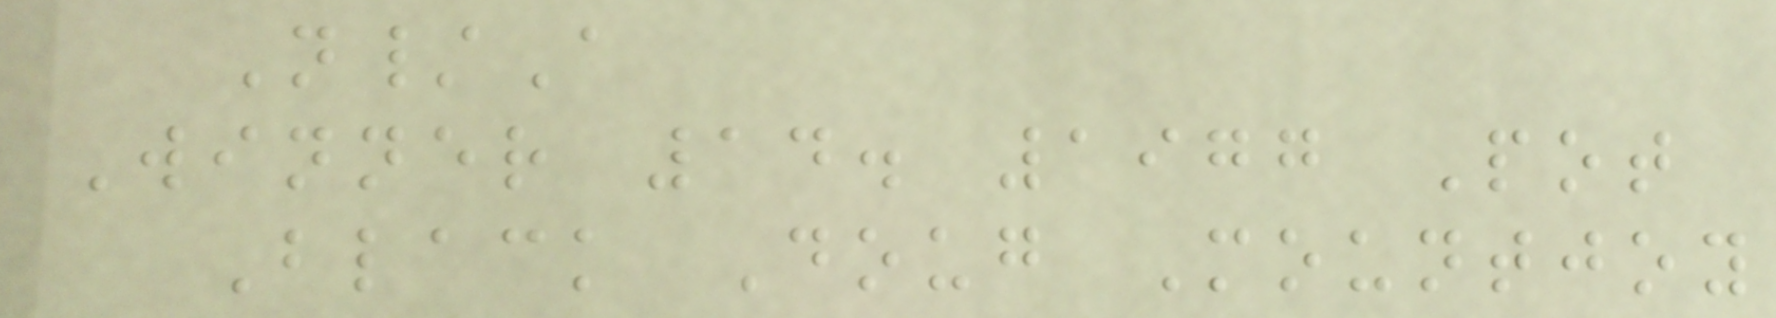N/A
Winner 14. 1977 Pot
Black Doug Mountjoy
